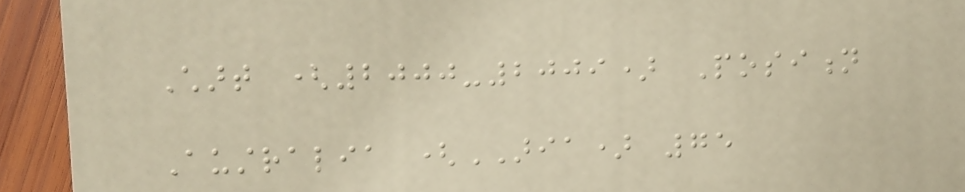Chart (2000-2009) Position
Australia (ARIA) 75
